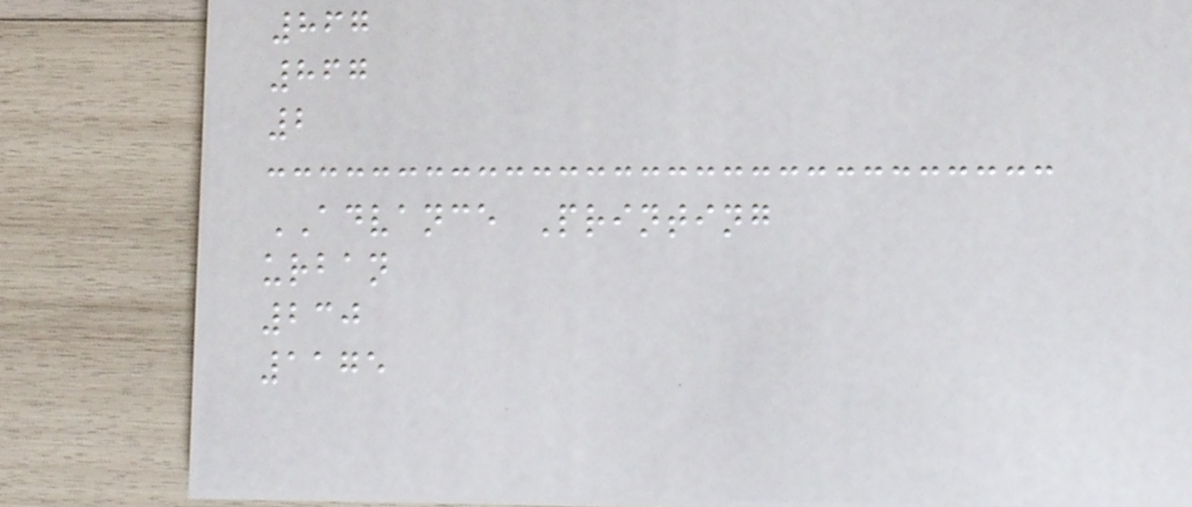867
867
2
ADVANCE Printing
urban
230
1175
